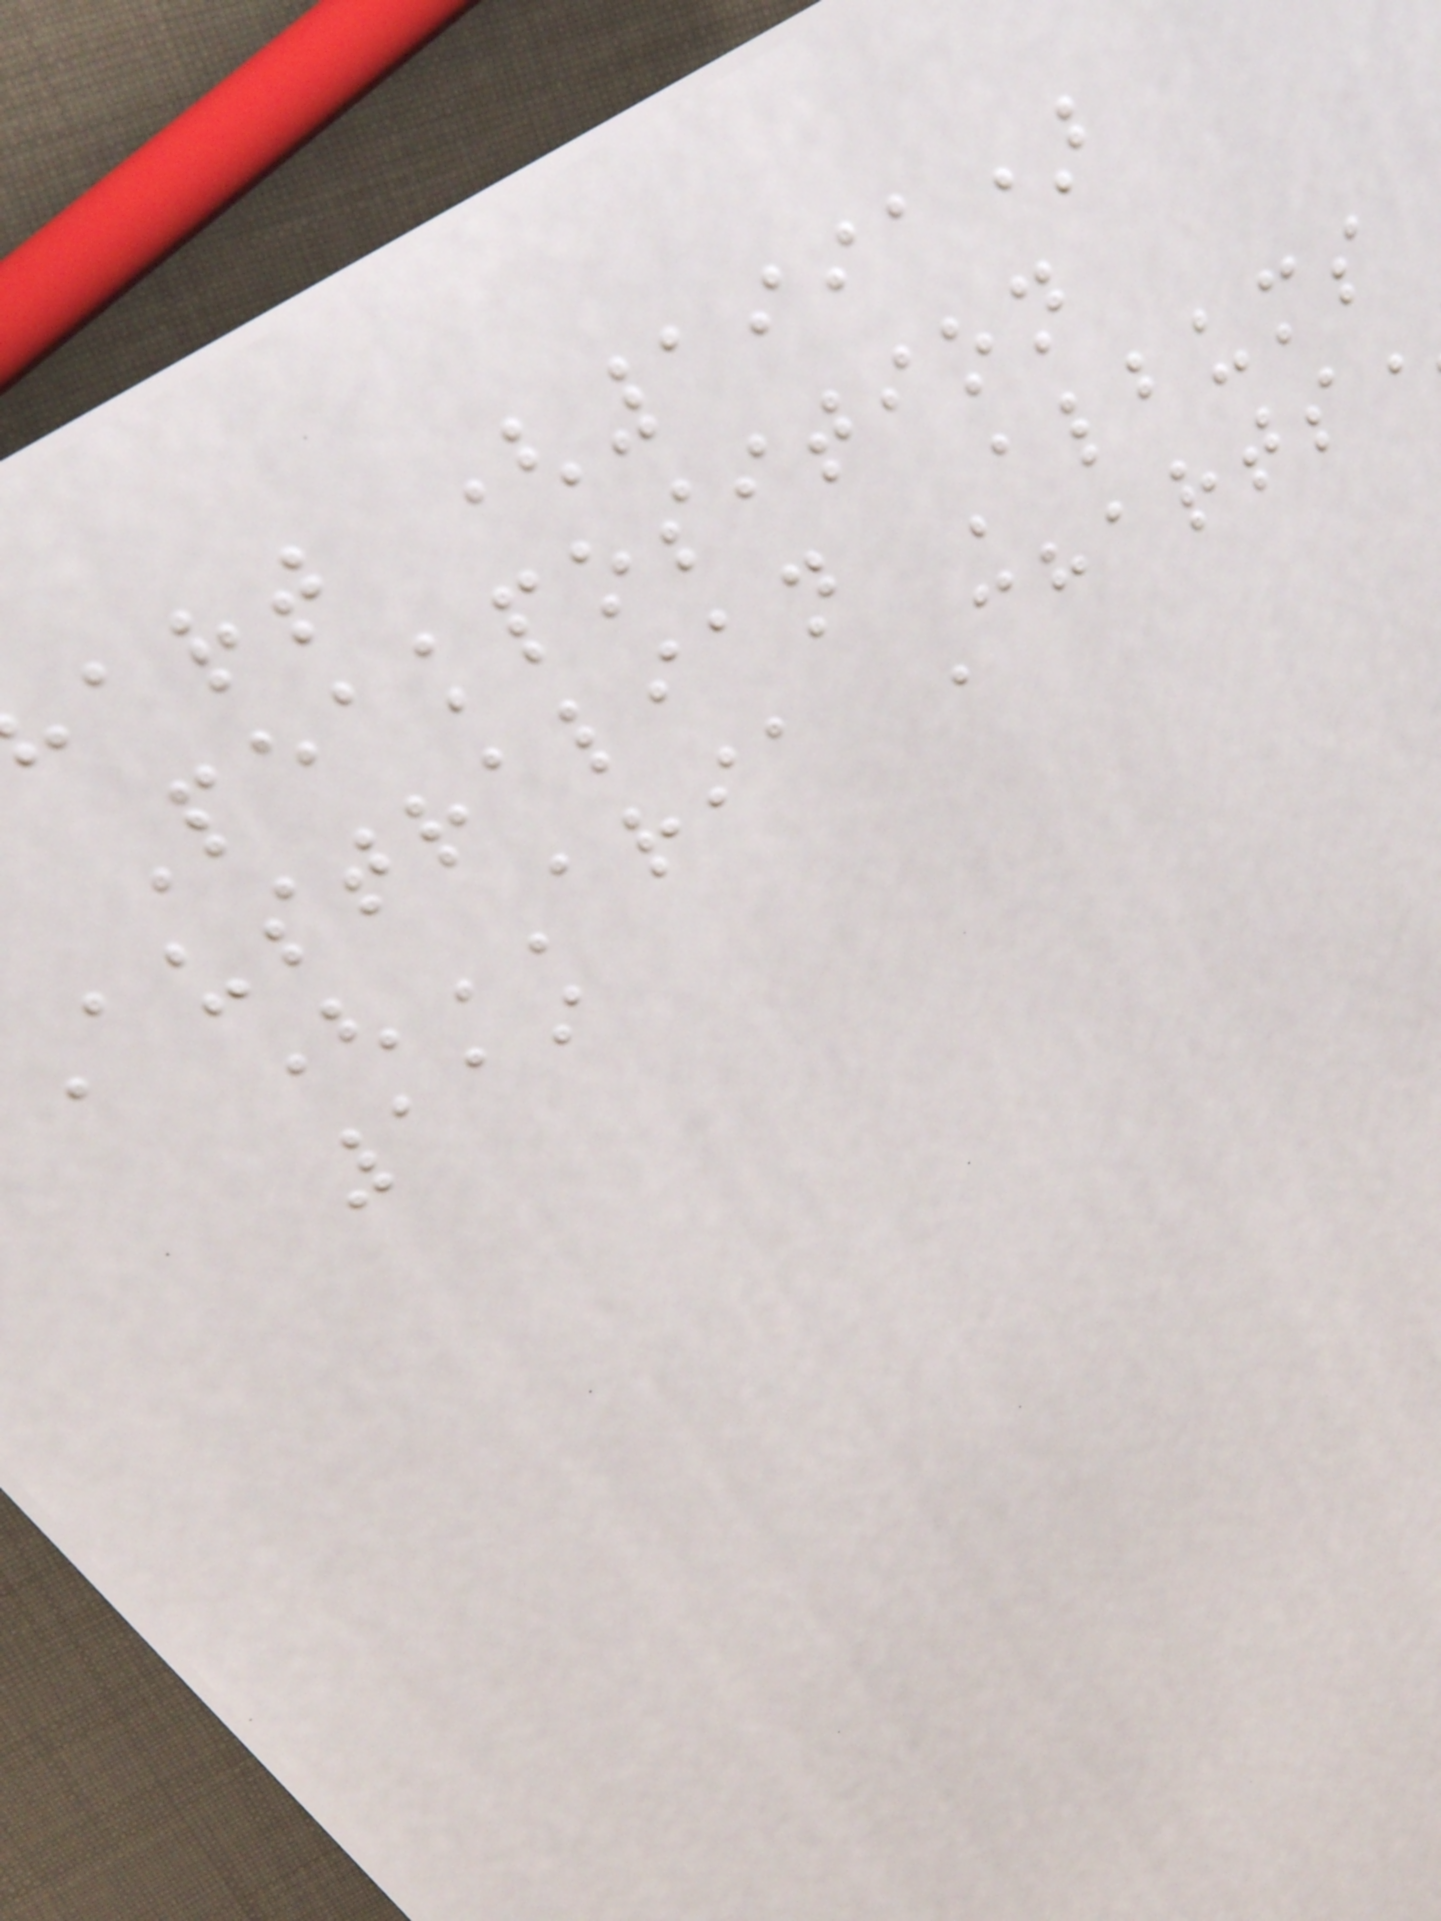art (1991)
Peakposition
australian Albums
(ARIA Charts
119
